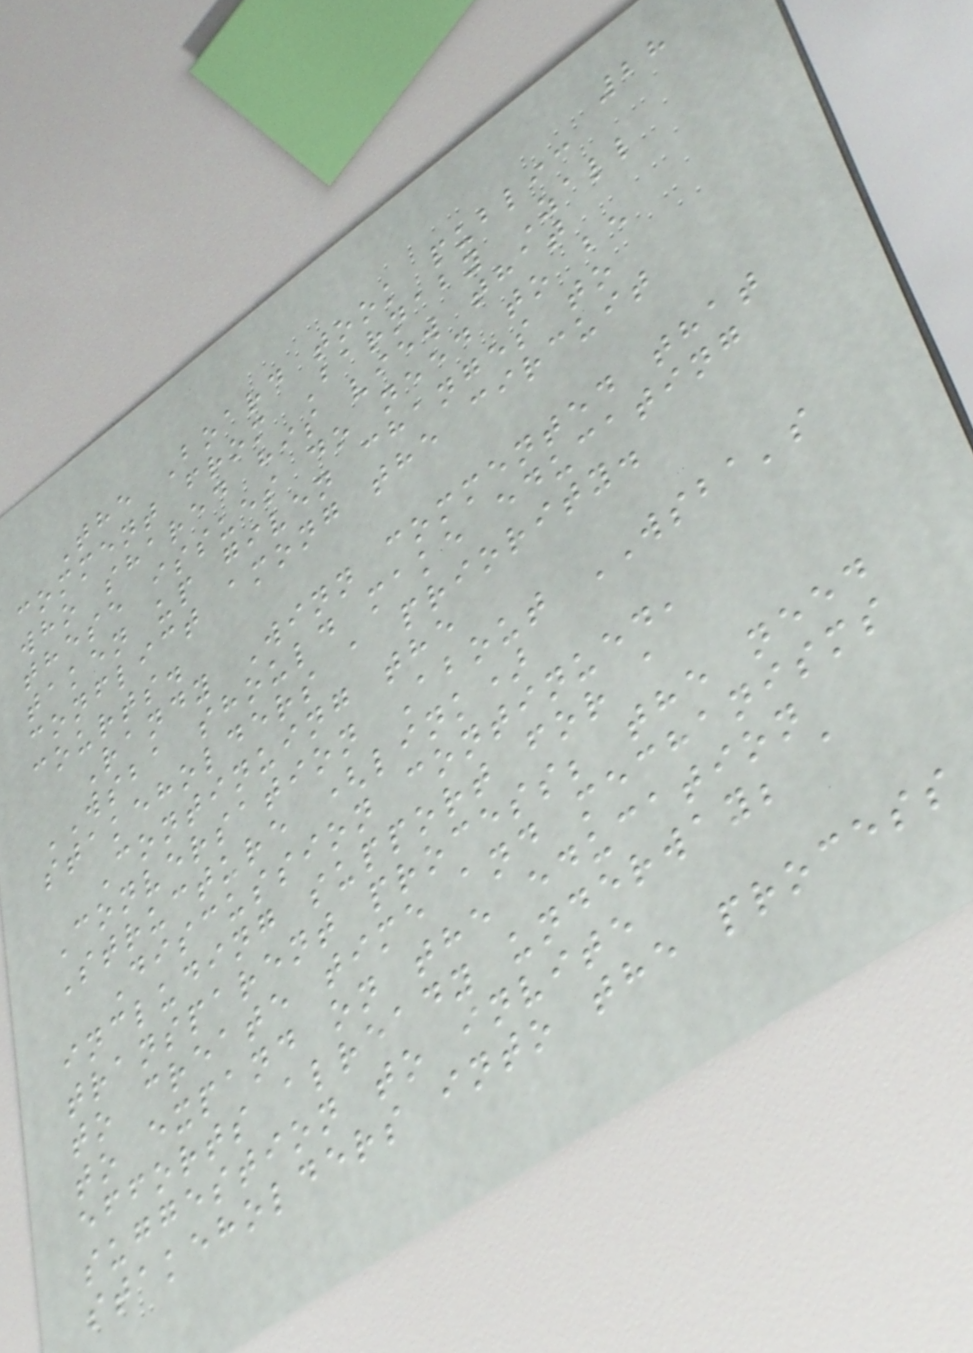28
The Board took public
comment from Barnaby Zall
who shared his view that
these issues do need to be
taken up given changes to
conflict among the circuit
courts.
Randy Winn commented that
WSBA should make educating
stakeholders a priority.
Continuing the
Conversation About WSBA's
Structure (link)
Discussion continued,
including support for a
transparent process; the need
to create time and mechanisms
to expand on the education
efforts already underway; a
suggestion to invite
stakeholders into the process
